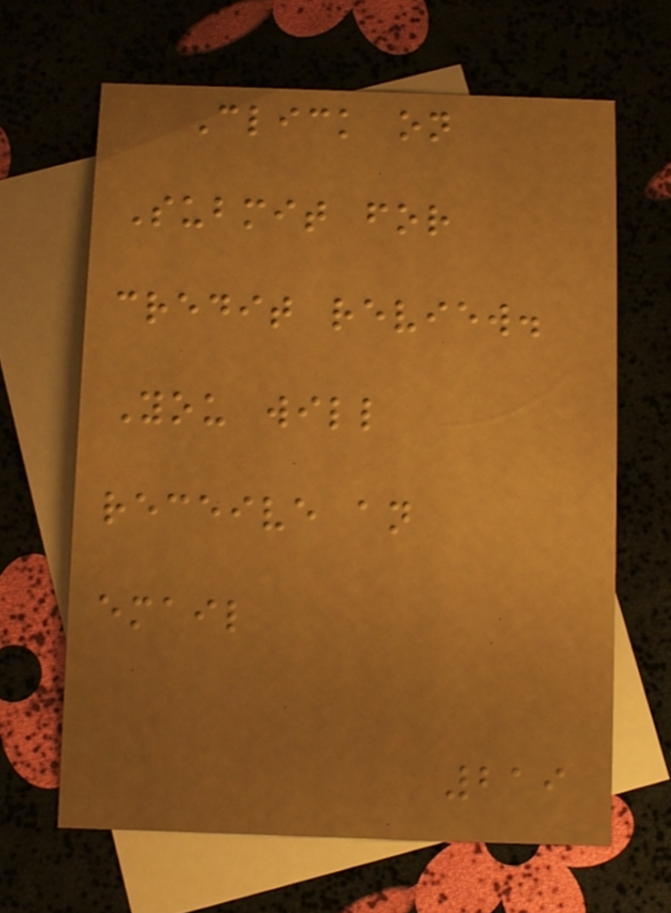Click on
Submit for
credit review.
You will
receive an
email
219
